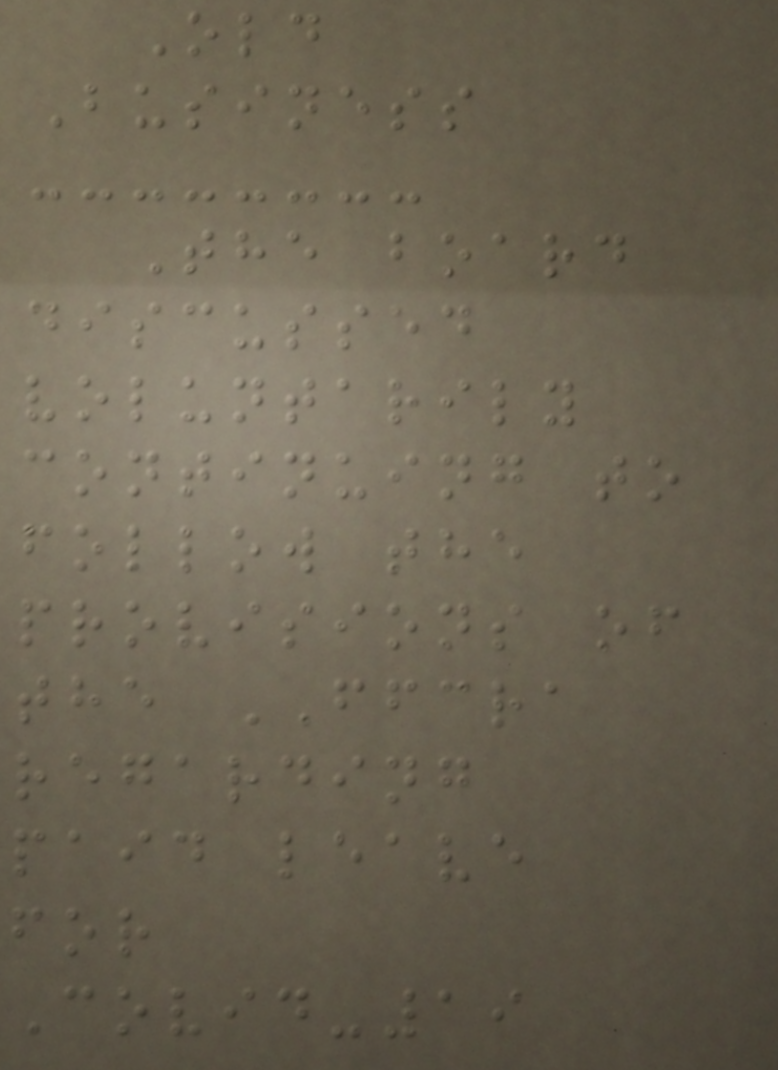Old
Business
The board
discussed
voluntarily
continuing to
follow the
provisions of
the FFCRA
regarding
paid leave
for
Covid-19
